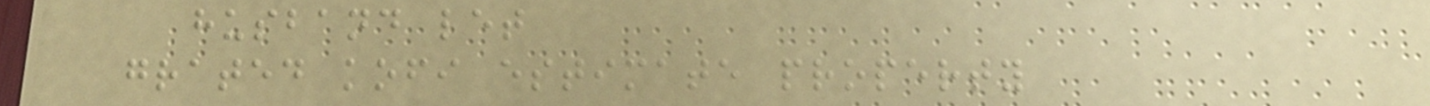husband let
grated kofi estimate property
